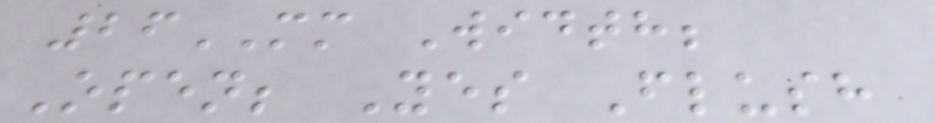26MM Width;
Open; Yes Flush
